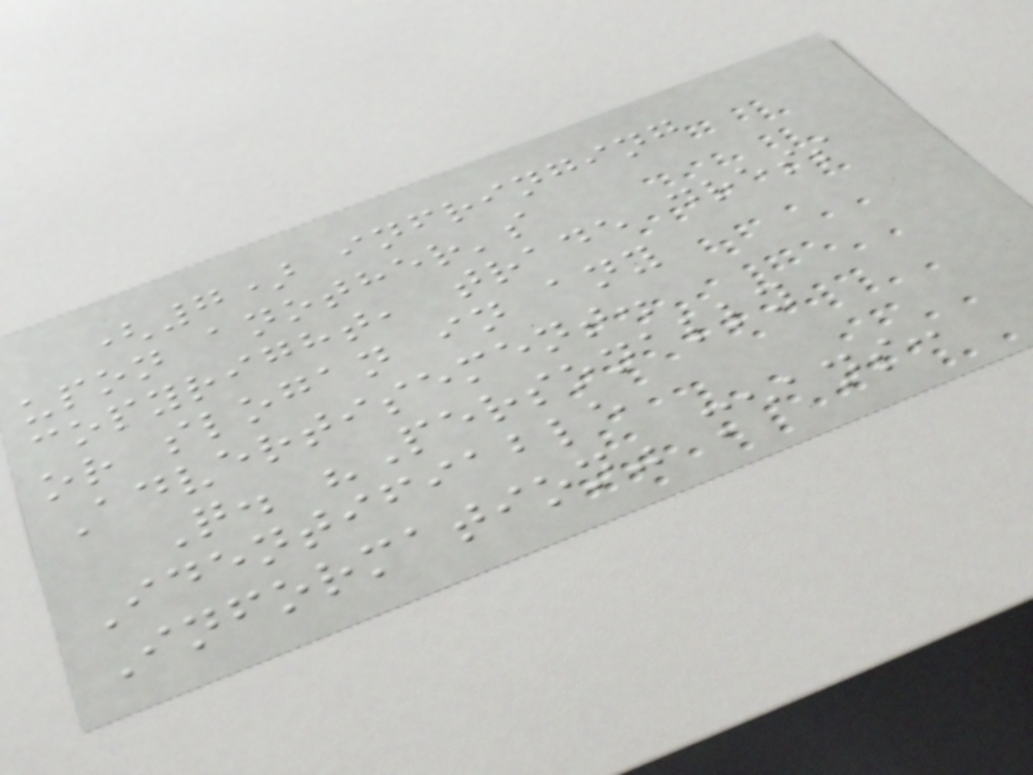(7) infringing
upon another's
copyright, trade dress
or slogan in any
Advertisement.
Q. "Personally
Identifiable
Information" means:
